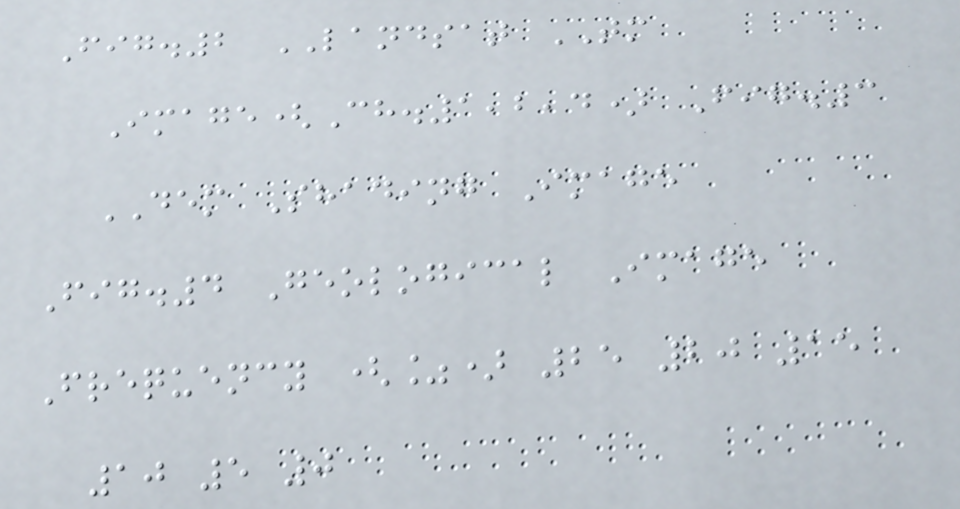Fig.2 LANDSAT TM
Image(Ch.1,2,4) Fig.3
DEM Shading Image
Fig.4 Geological Image
Frequency (%) 25 20 15
10 5 0
